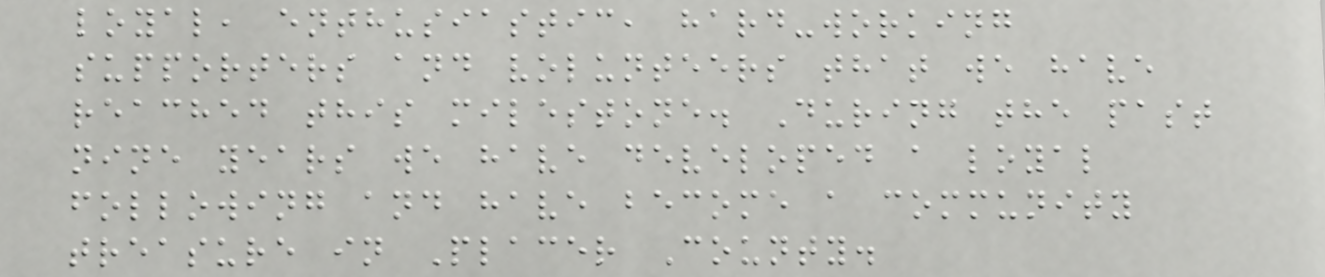loyal, enthusiastic, hard-working
supporters and volunteers that we have
reached this milestone. During the past
nine years we have developed a loyal
following and have become a community
treasure in Placer County.
